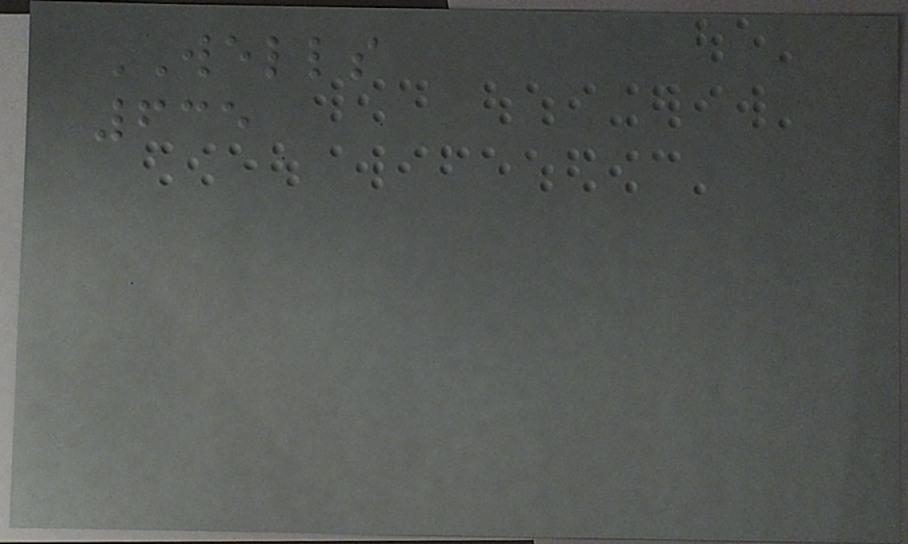WELLS
635
